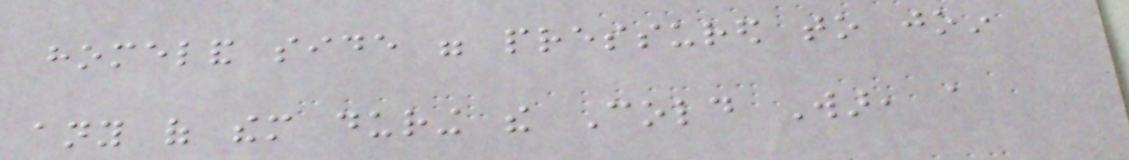homeland side were pressured to join
any of them during the Cold War, a
